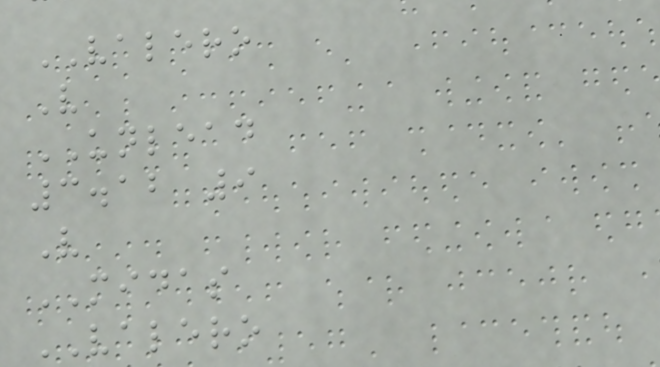VALERO
V
UNLEAD
3.12 9
V
MIDAS
VALERO
